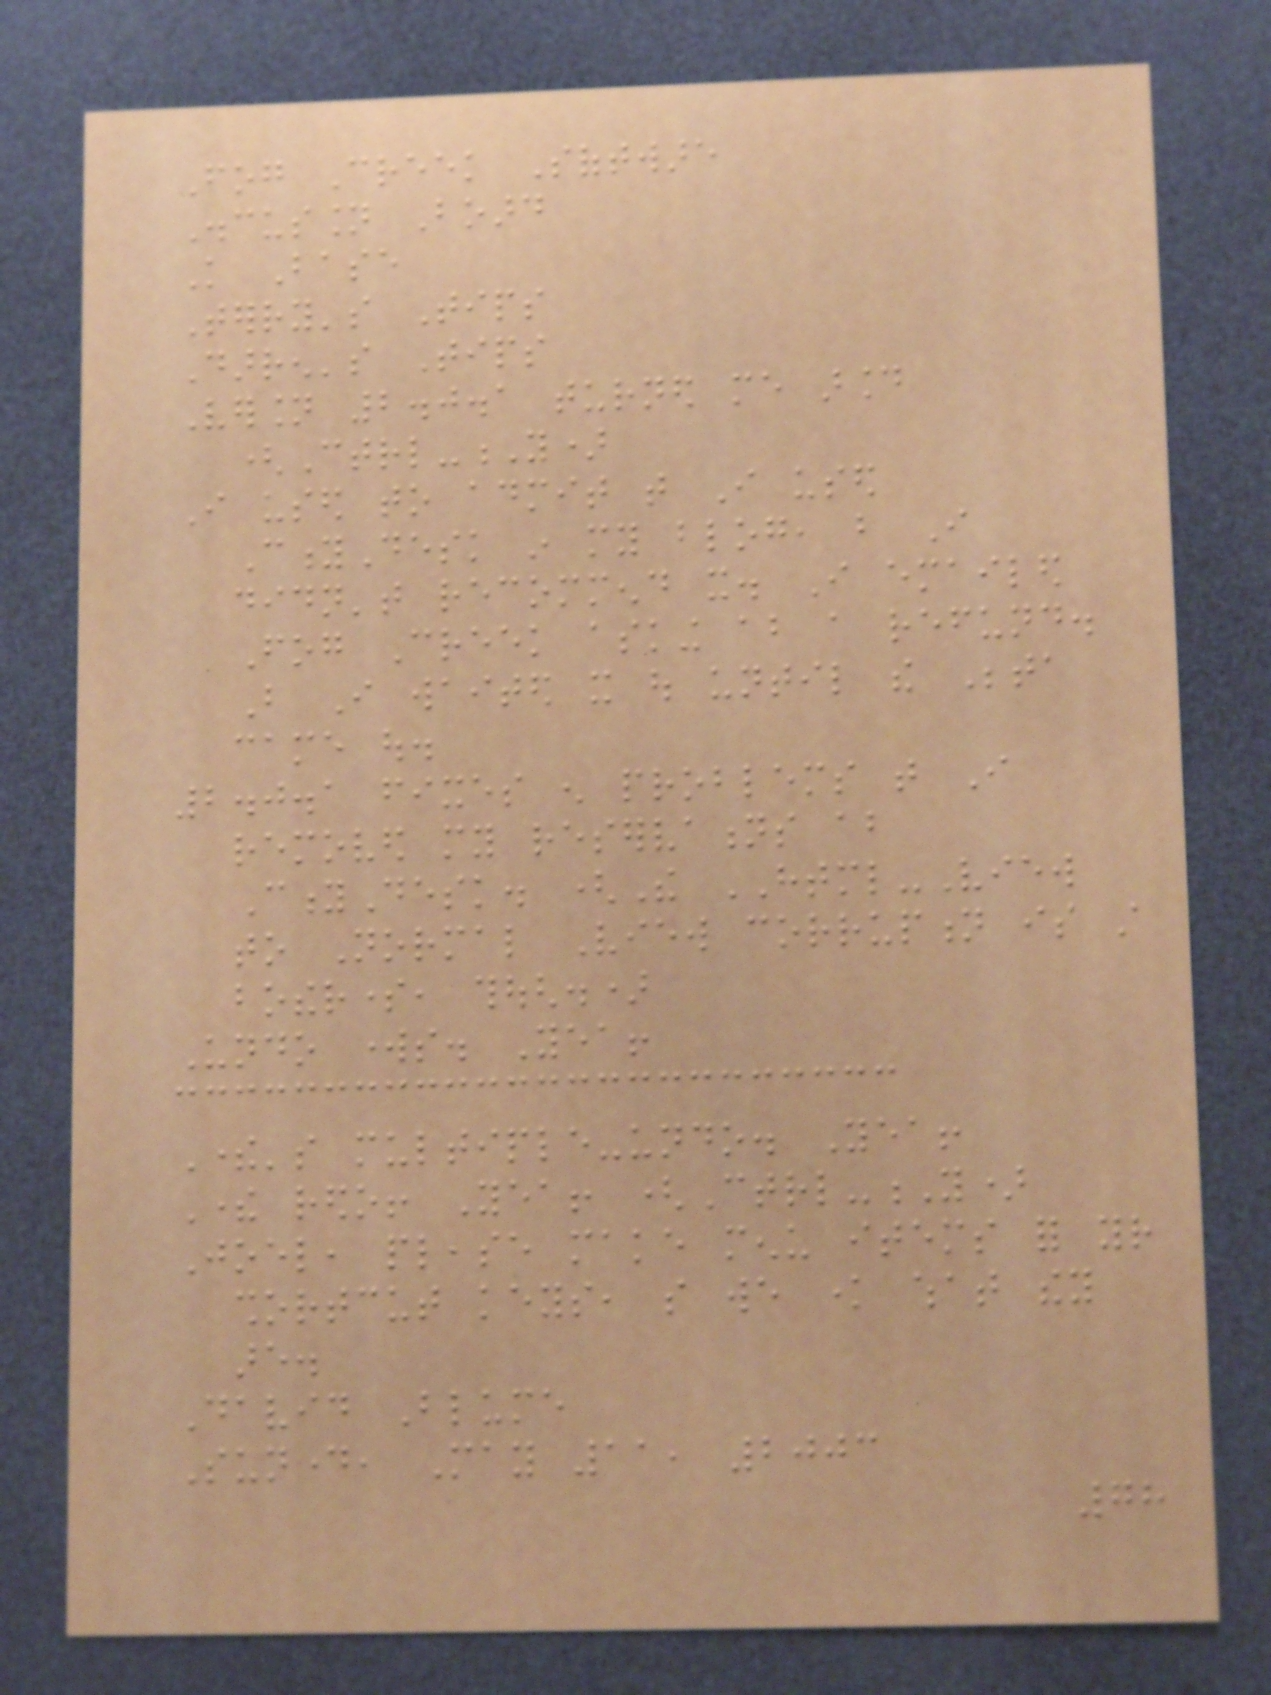Fog Creek Software
Discussion Board
Knowledge Base
Terry's Tips
Darren's Tips
Version 2.0.1 turned me around
(Ctrl-Y)
I used to admit that I used
CityDesk in my blog, but I
didn't recommend it. I emailed
Fog Creek asking about a refund.
But I waited it out until the Beta
came out.
2.0.1 fixes enough problems that I
removed my reservations about
CityDesk. (The HTML-View
to Normal View corruption is still
bothersome, though.)
Undo works. Yea!
There's multiple-undo. Yea!
There redo! Yea! (Ctrl-Y)
Joel, please make menu items for your
shortcut keys, so we know what they
are.
David Blume
Sunday, May 11, 2003
78
